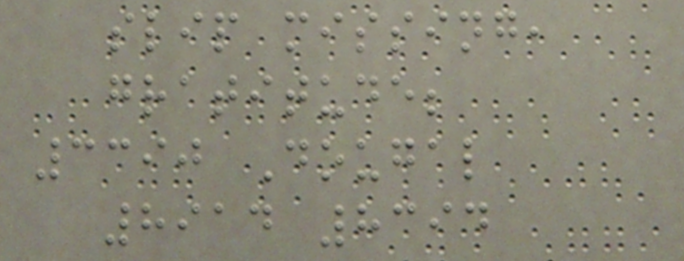slip missing,
gratitude;
3390 Dougal
8914 8394
